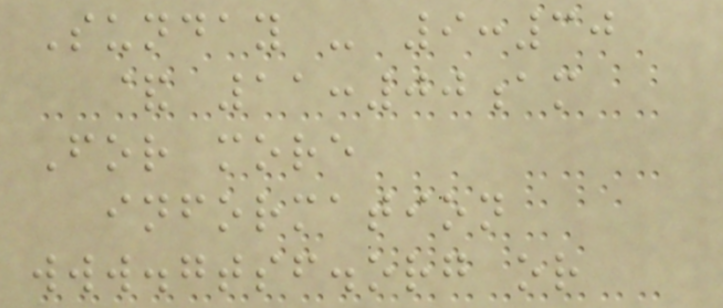Sunday - 9:30
& 11:00am
For more
information
www.gtsf.org or
